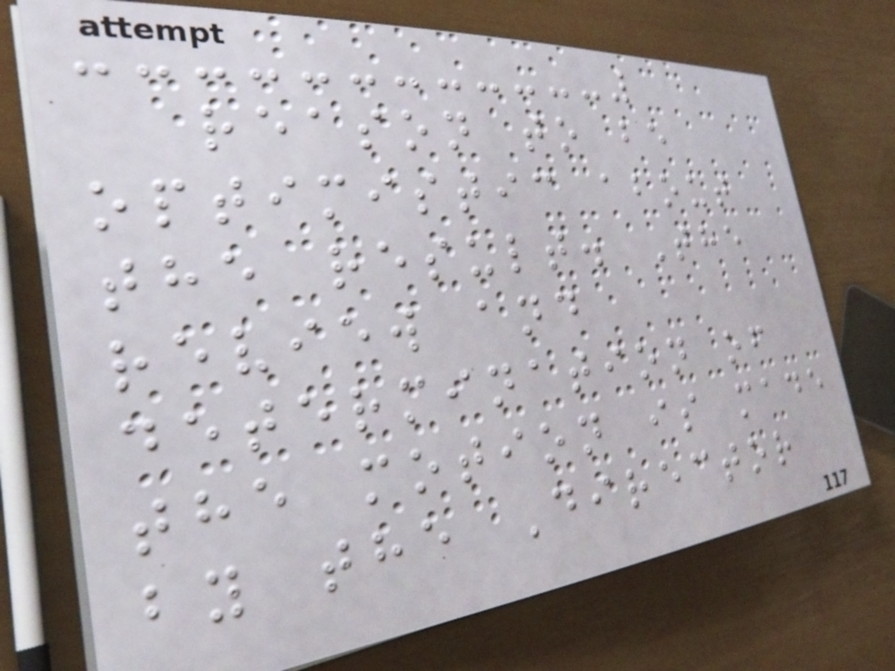reason to be
optimistic about
the result. The
review and
determination of
the motion is made
by the Director
